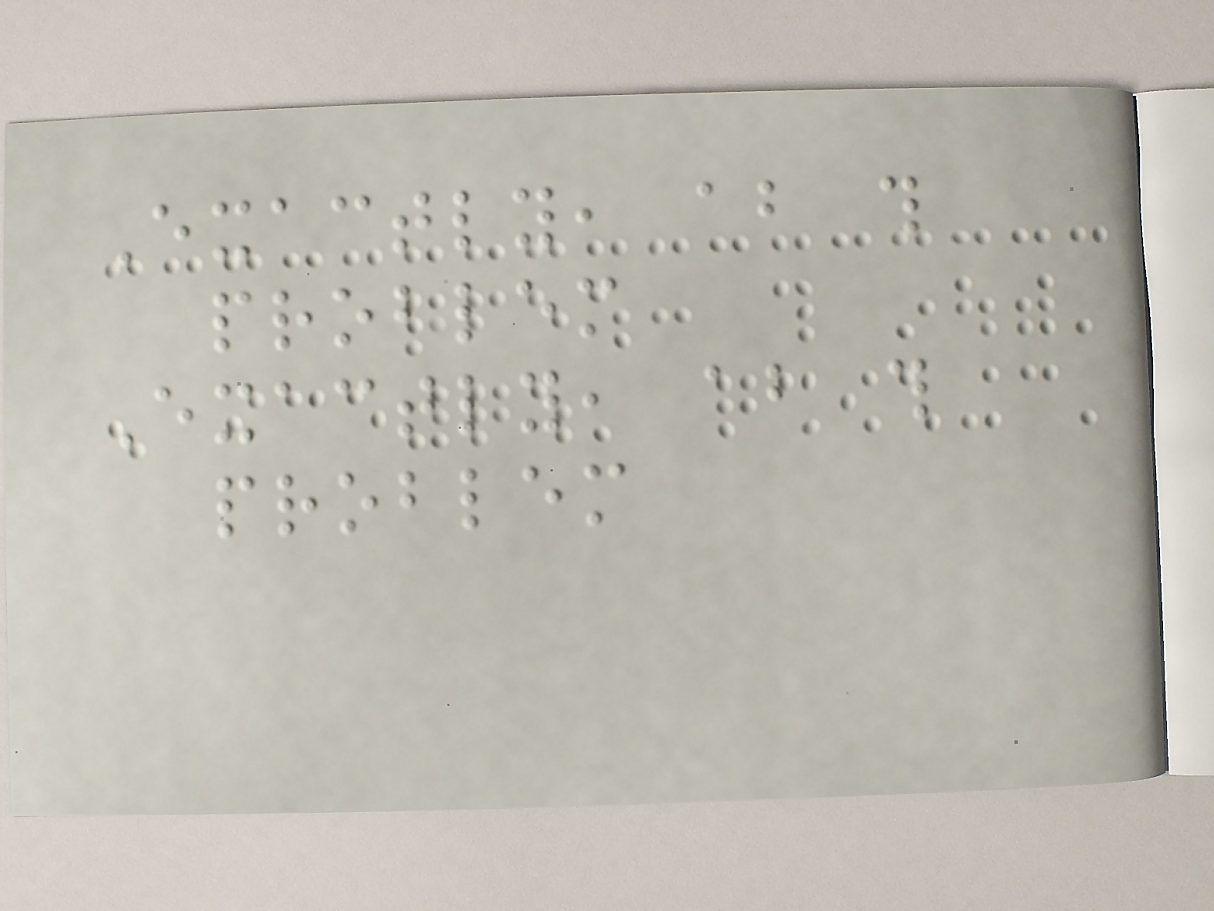Exactly, about this
problem
Exactly, about this
problem
